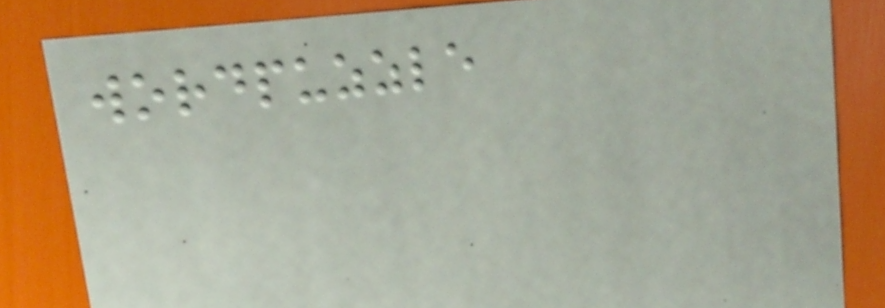wordpuzzle
